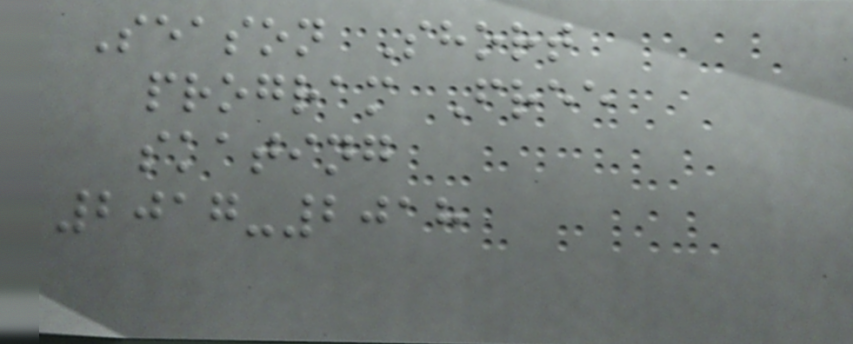Season Short
program Free
skating
2017-2018
